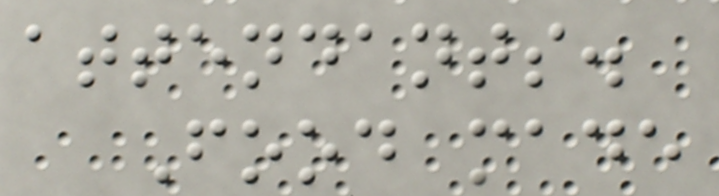attendants.
Food made
